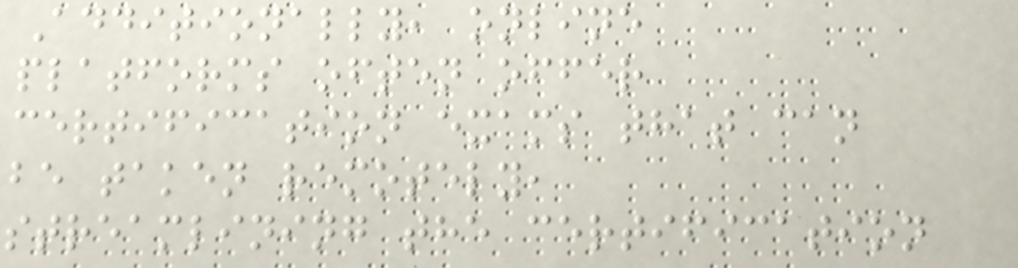Additionally, online
platforms often offer
certification exams that can
be taken remotely,
streamlining the certification
